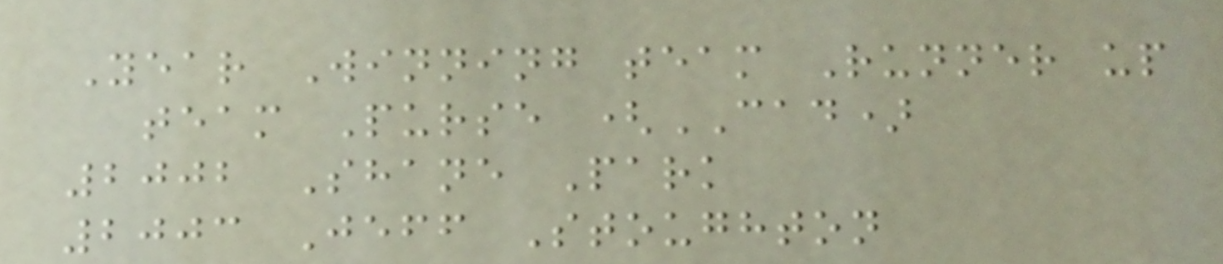Year Winning team Runner up
team Purse (CAD)
2002 Shane Park
2003 Jeff Stoughton
